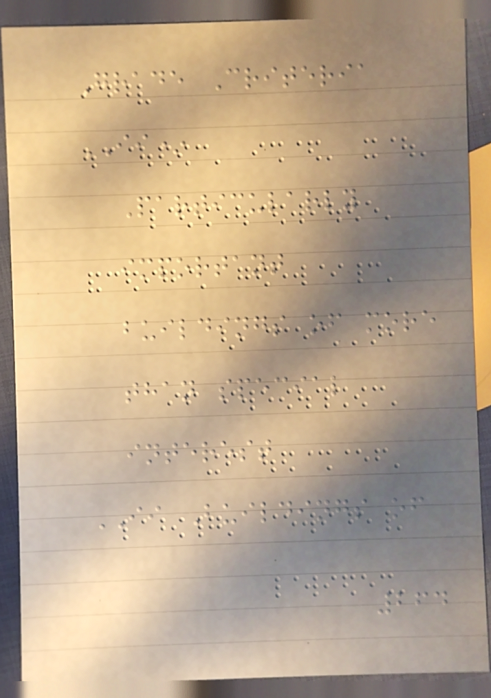Grade Criteria
II*
Particularly
important
buildings of more
than special
interest
II Buildings of
264
